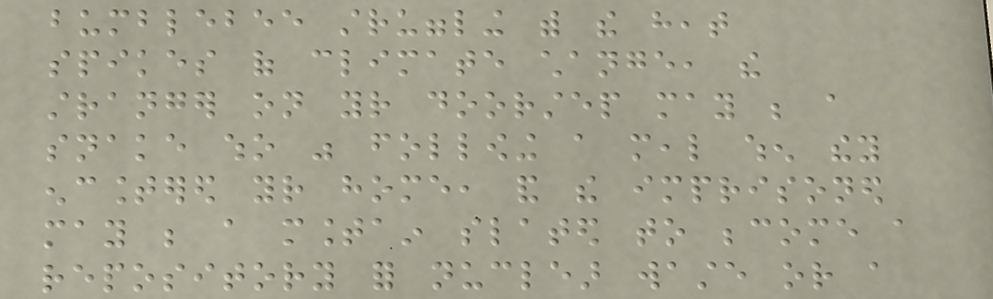bumblebee struggling with the heat
spikes of climate change, the
stranger on your doorstep may be a
snake who was following a meal when they
encountered your home, and the imprisoned
may be a mountain slated to become a
repository for nuclear waste or a
